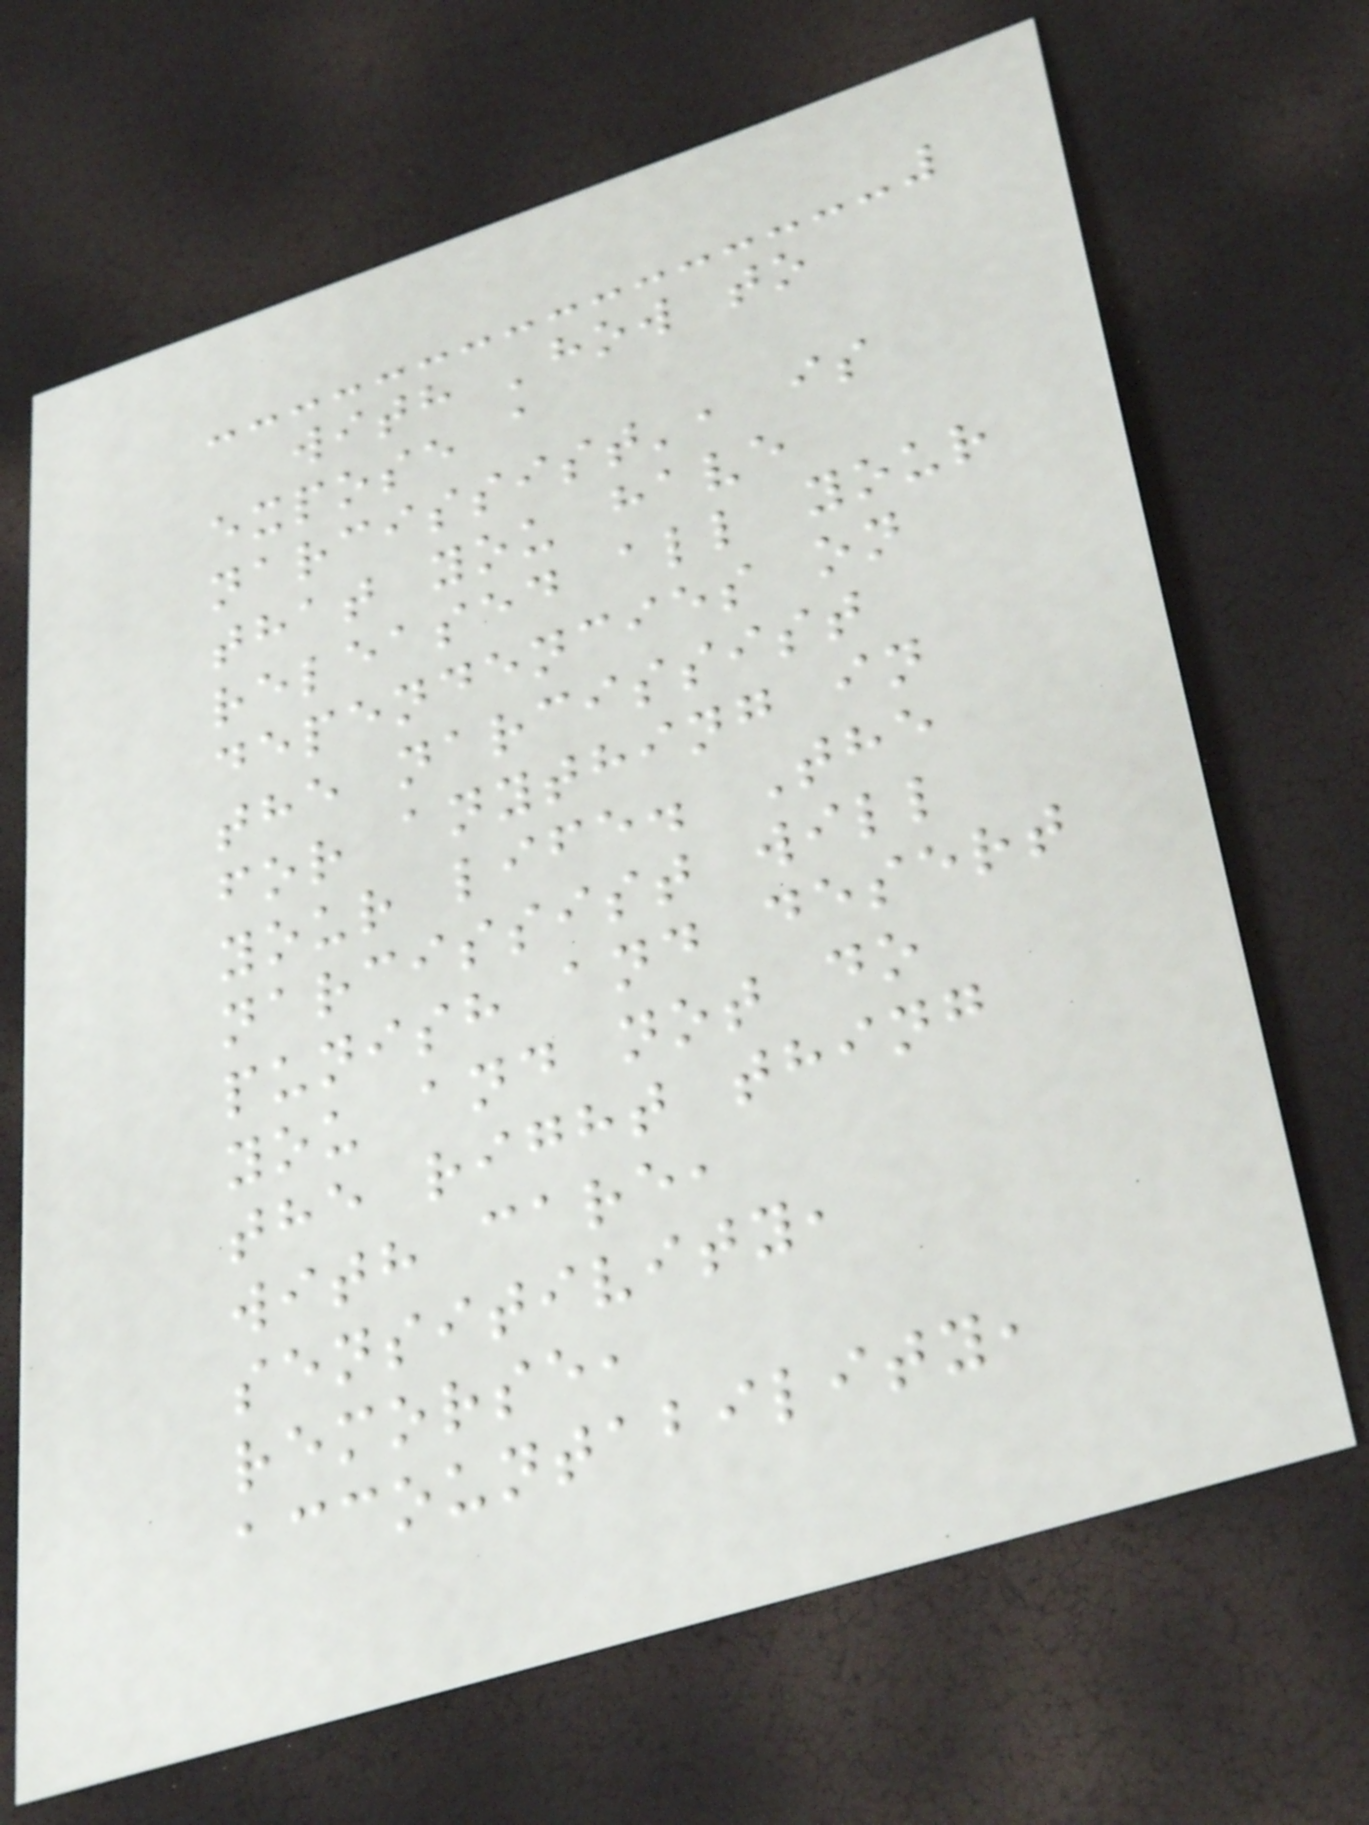with 'how to
expose a
narcissist', is
that you have
released all your
dependencies on
the narcissist
for anything in
your life. The
narcissist will
punish and desert
you and not do
the right thing
with care,
sensitivity,
remorse,
accountability,
